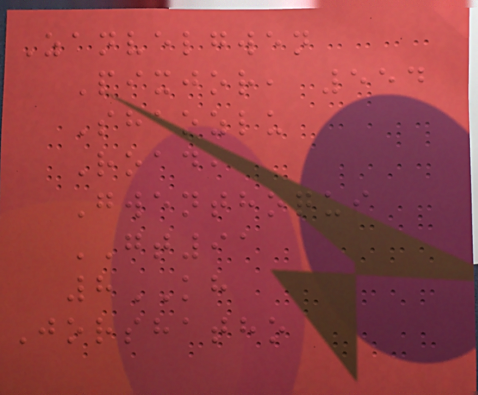Zanvelgwen
Pixjor, 554
Shaozlu
Road,
Gwenthoqui
GT91
8KH
Jorshatho
